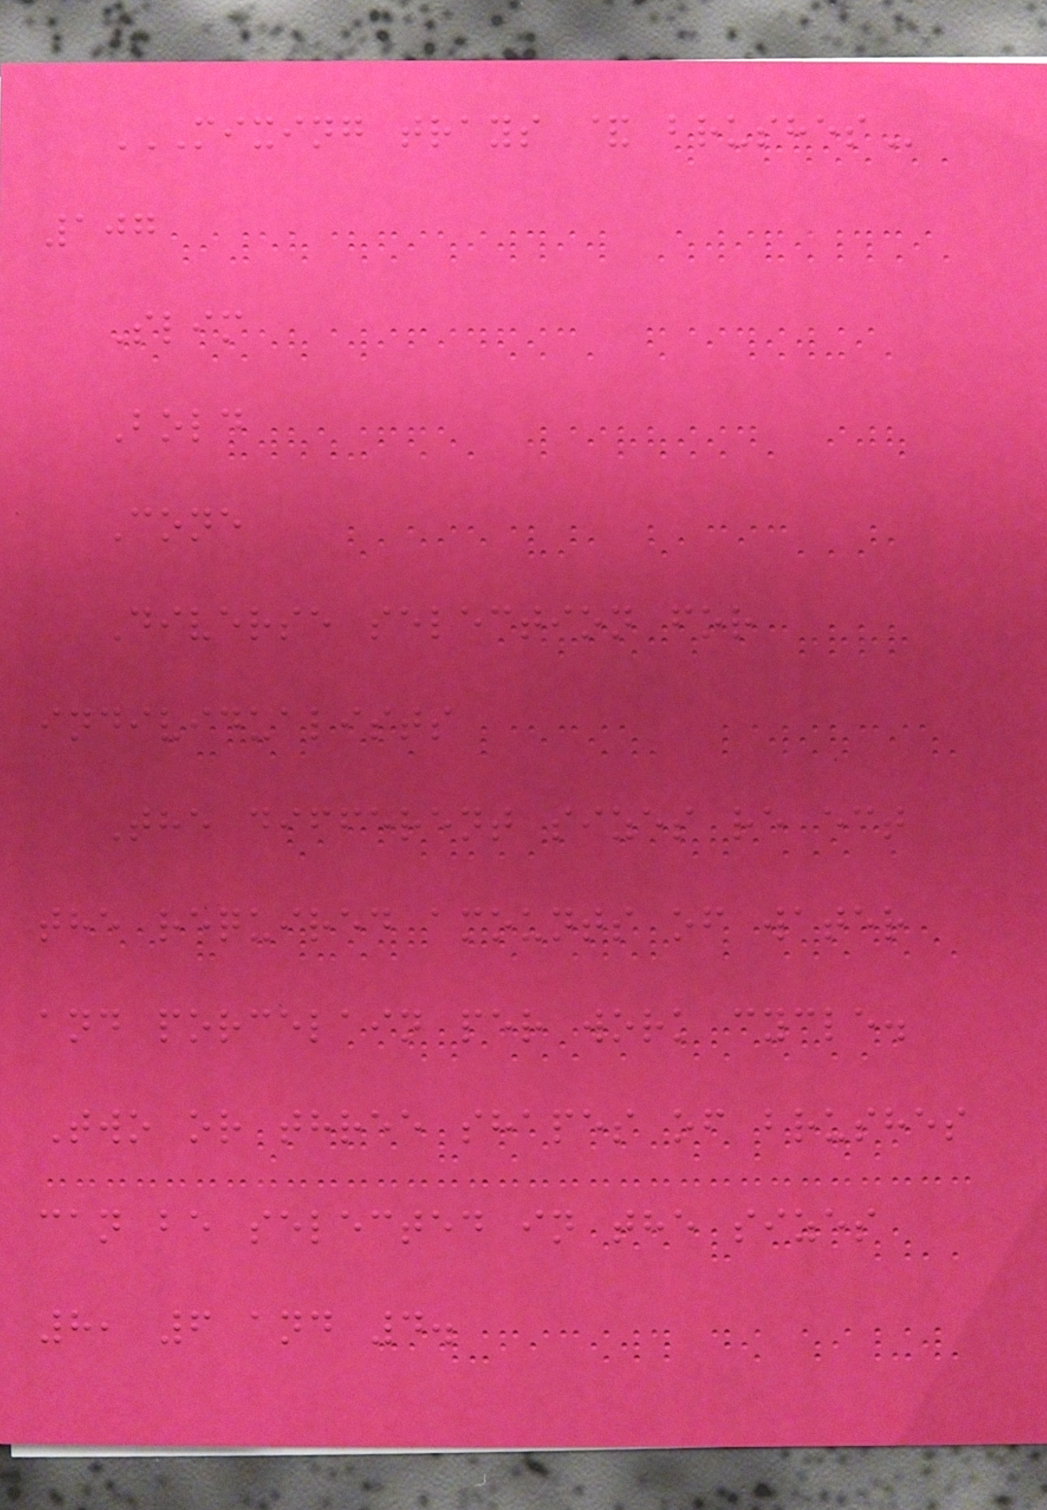MIXING TRAYS & BRUSHES
107
Slim
Bold
Cone
Diverse selection for
individualists
The different sizes re ect
the required amounts of water
and porcelain per work cycle.
Two or three shapes of brushes
can be selected in the sizes
8, 6 and 4.
